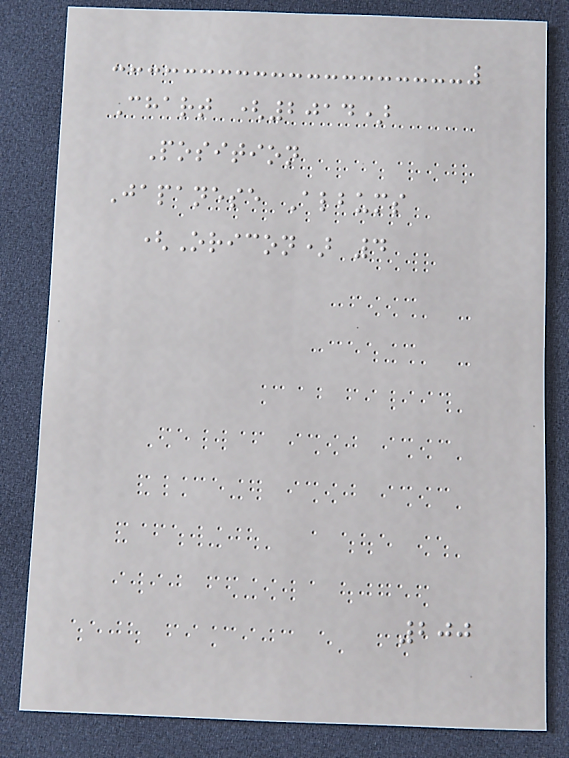Chart (2014)
Position
Japanese Albums
(Oricon) 4
200
